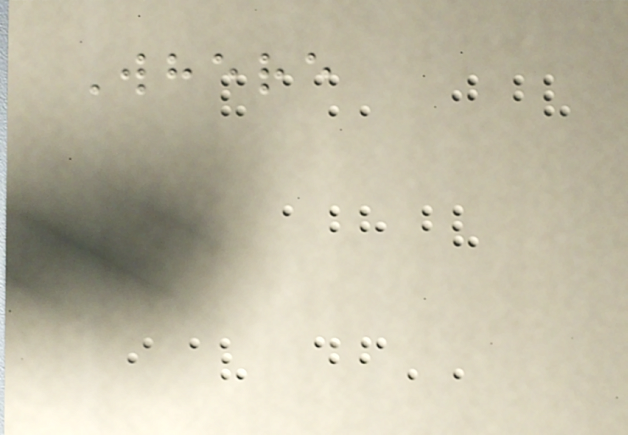Where
